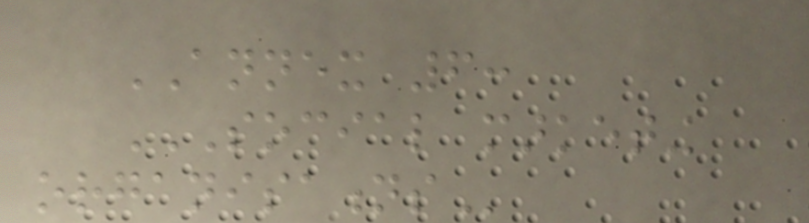ANNEX 6:
SOCIAL MARKETING
ORGANISATIONS
